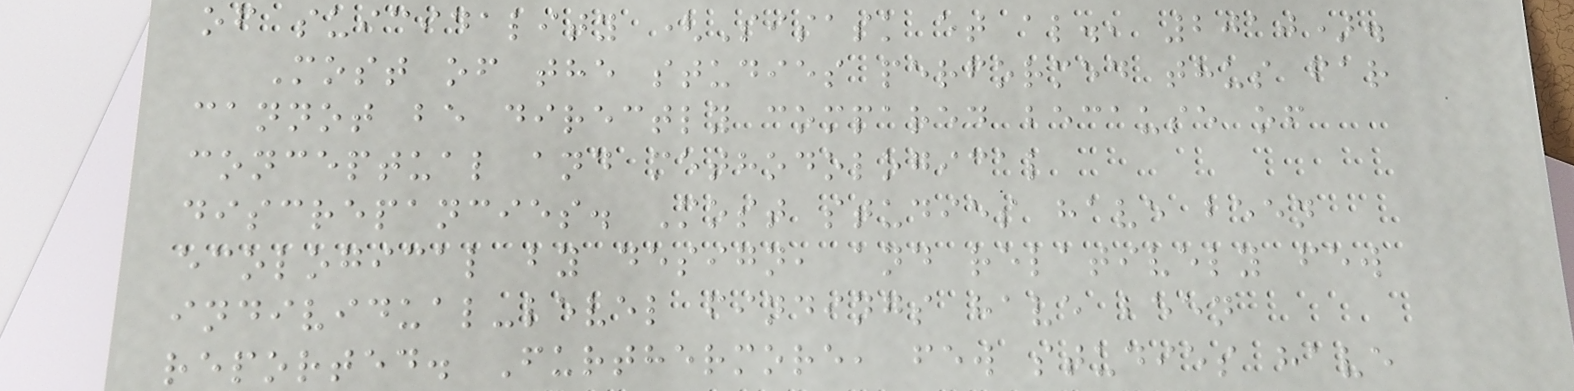of suicidality (Sisask et al., 2010).
Most of the studies performed thus far
cannot be directly compared because of
conceptual and methodological
discrepancies. Most studies have been
ecological by design, and relatively few
individual-level findings have been
reported. Furthermore, few studies have
